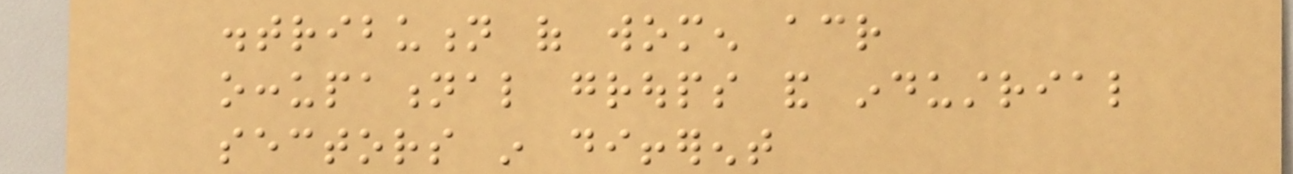distribution of women across
occupational groups and industrial
sectors in different
